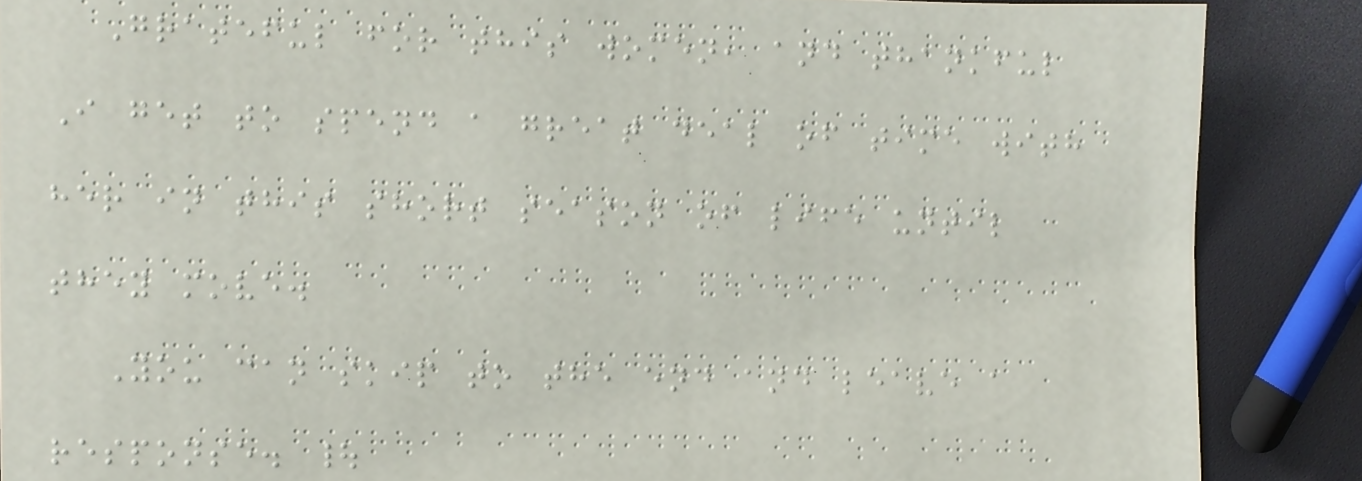Grateful for this women, and thankful
I get to spend a great deal of time with
her in this short season of life until
they move.
You can skip to the end and leave a
response. |
